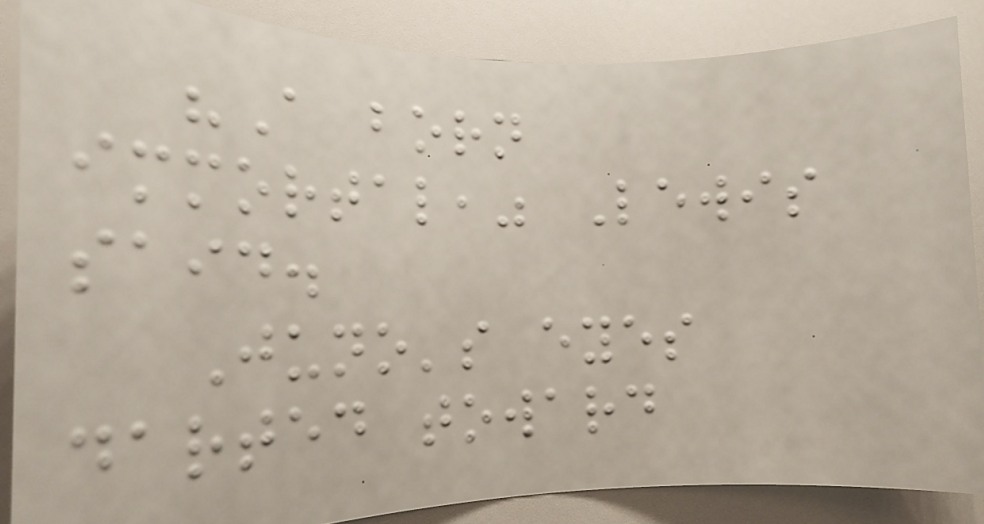"A born
immortal," Lewis
said.
Juno's eyes
darted toward
